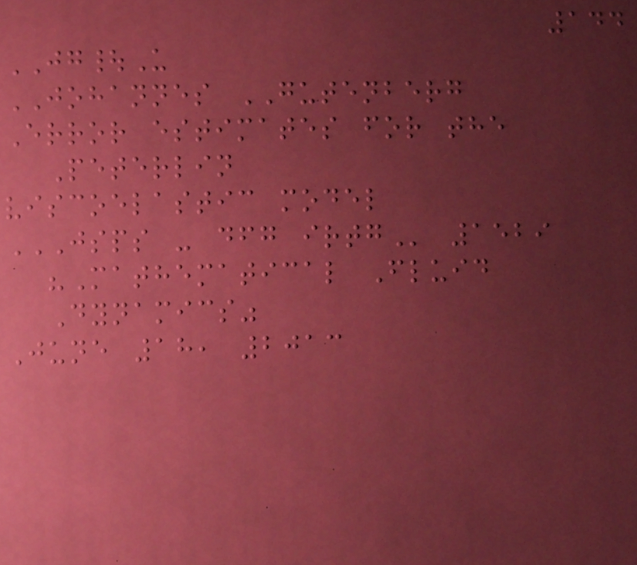144
JG|U
JOHANNES GUTENBERG
Error estimates for the
Peterlin
viscoelastic model
JSPS - DFG IRTG 1529
"Mathematical Fluid
Dynamics"
June 18, 2013
